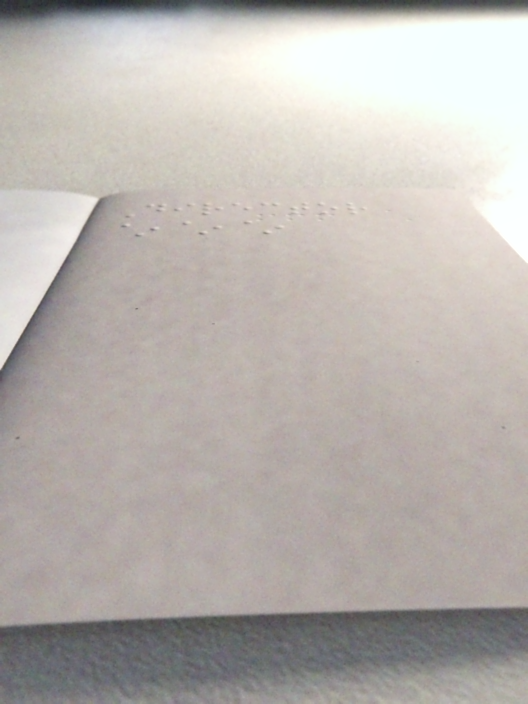Director
~~~
